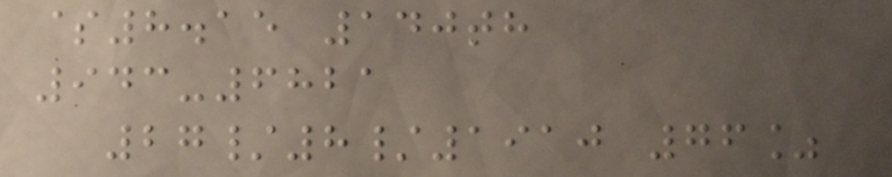$8.15 140th
943-6821
27/8/1910 76%
